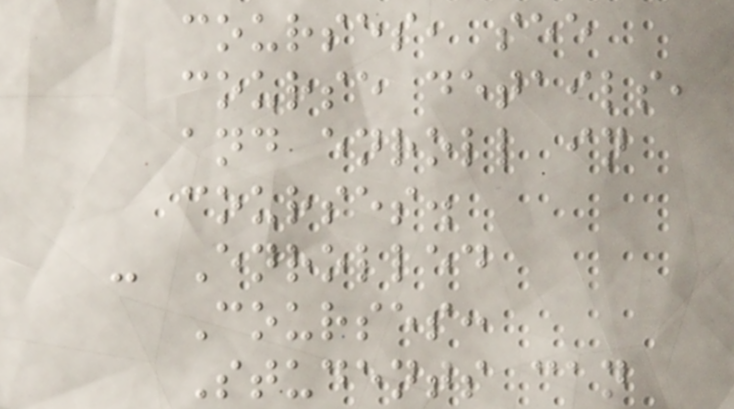courses, see
course details,
and enroll in
courses.
- Enrolled
Courses:
Students can
